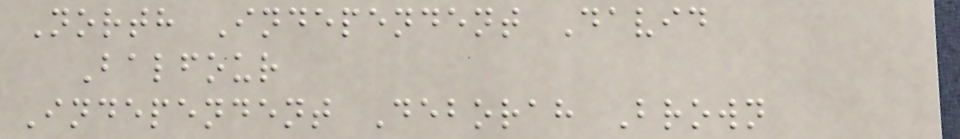North Independent David
Balfour
Independent Deborah Brown
